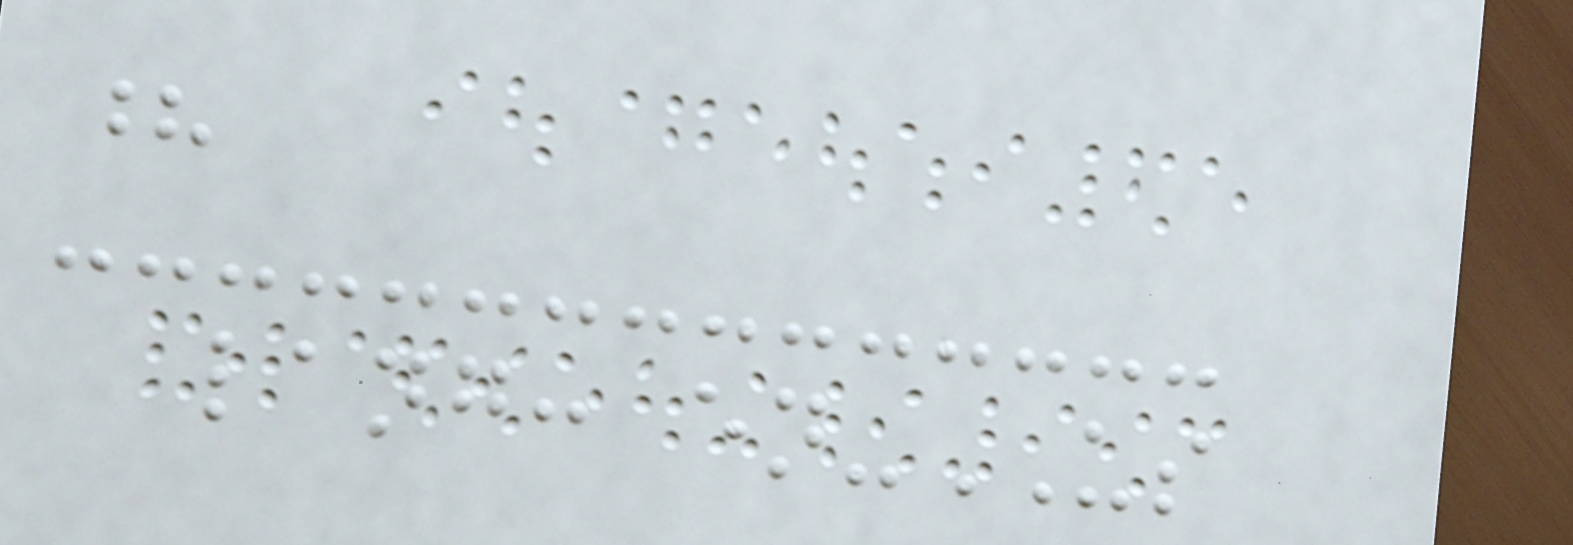?
lang: en-US
